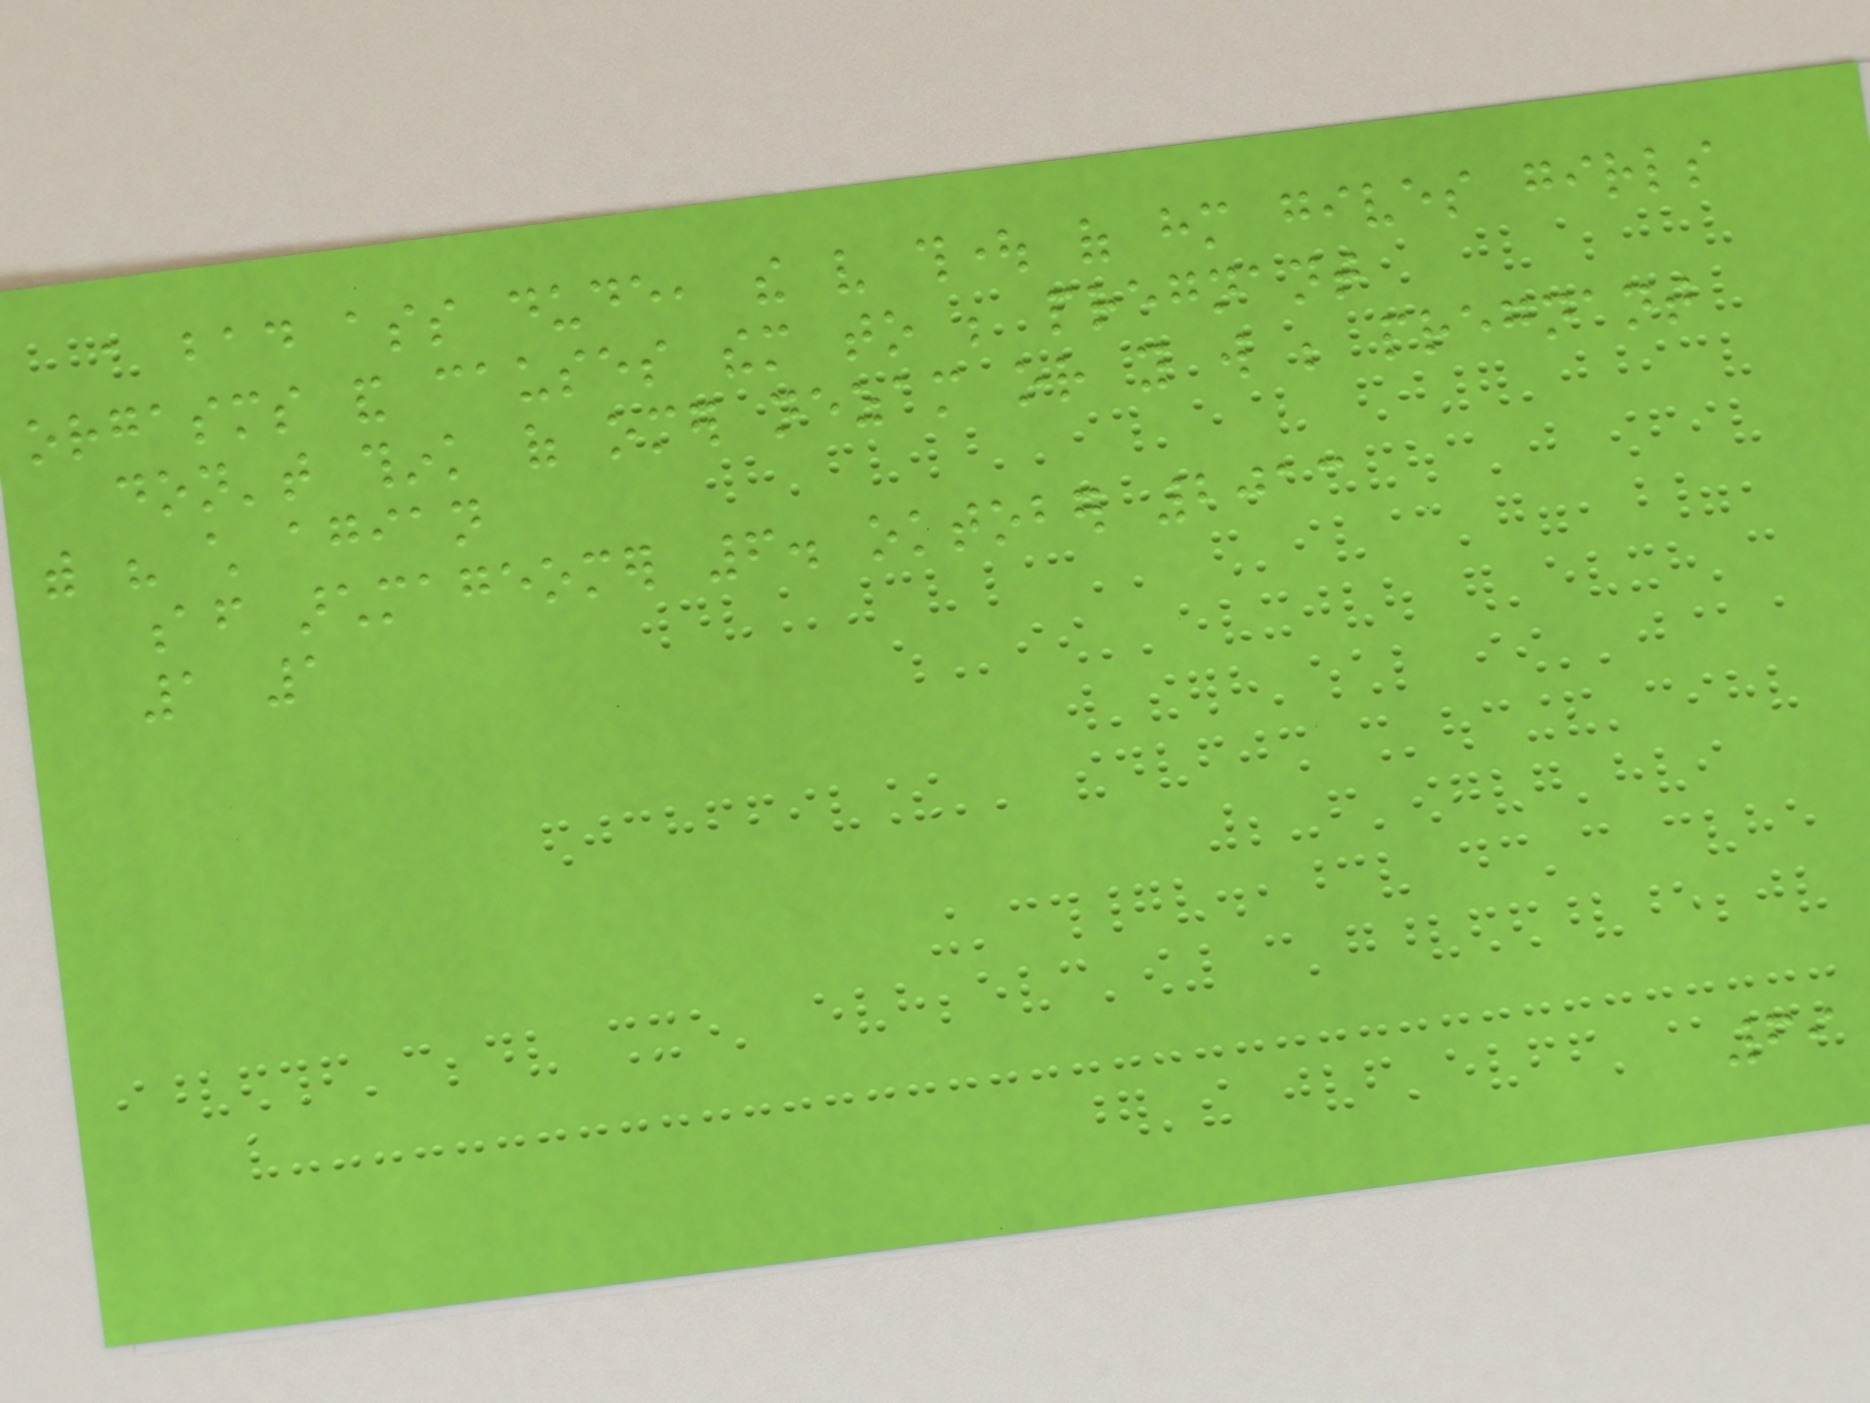a bad ass dude, the very thought of him gives girls
orgasms and causes them to be pregnant
don't think of omer nezam or you will be pregnant
with his child agian
af archmageomer 6. oktober 2013
1 1
69
